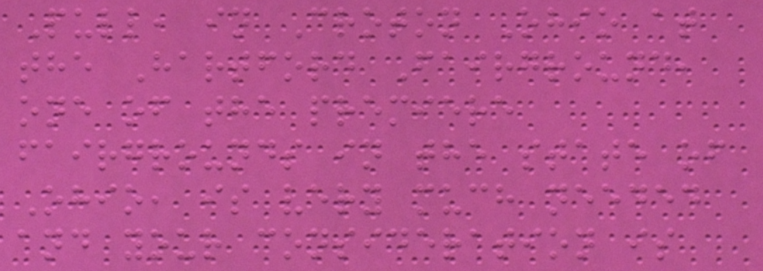Pull, in Croton Ohio at
the Hartford Fairground,
one of the premiere
fairgrounds in the state of
Ohio, is very much needed
and your consideration is
